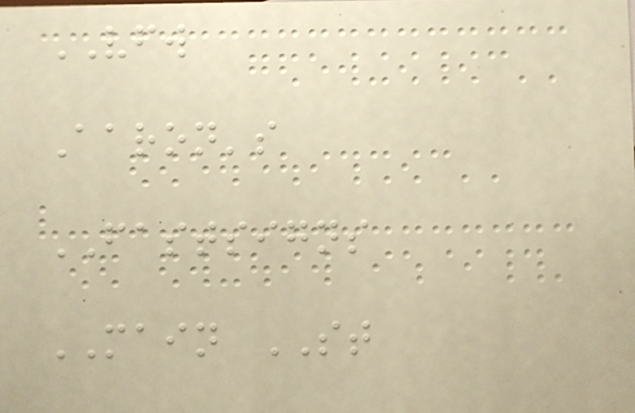VFW
Aaron's
FASTSIGNS
MAIN ST
